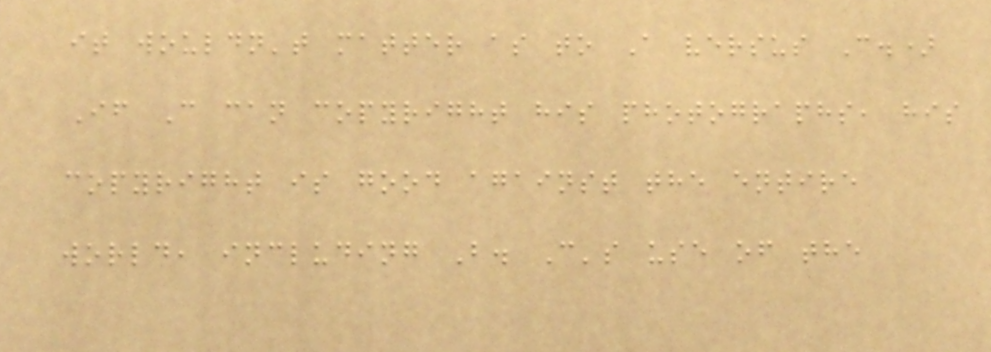it wouldn't matter as to A versus C.)
If C can copyright his photographs, his
copyright is good against the entire
world, including B. C's use of the
